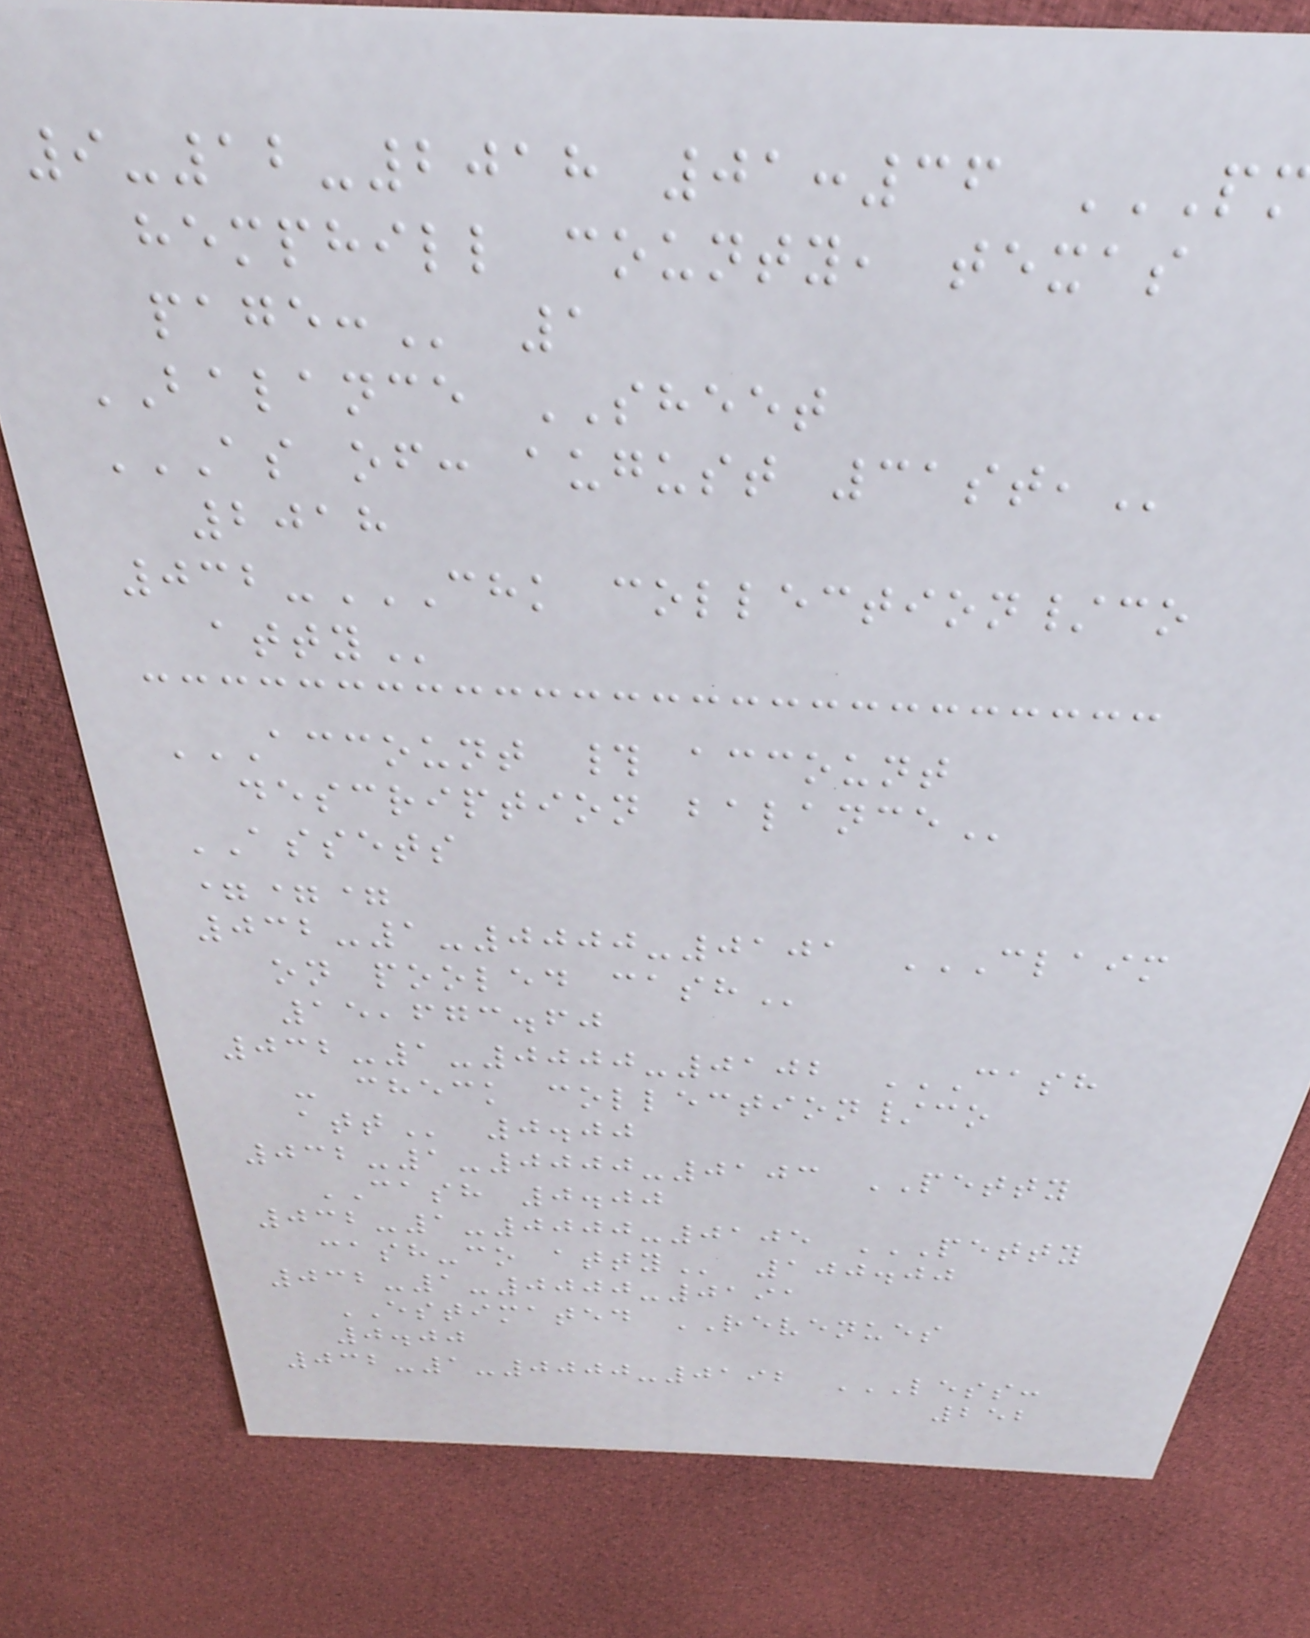9-12-2018 01:36 PM
HEMPHILL COUNTY, TEXAS
PAGE: 1
BALANCE SHEET
AS OF: AUGUST 31ST,
2018
032-CHK COLLECTION/CO
ATTY
ACCOUNT # ACCOUNT
DESCRIPTION BALANCE
ASSETS
===
032-1-0000-0101 CLAIM
ON POOLED CASH
15,673.60
032-1-0000-0102 CASH
- CHECK COLLECTION/CO
ATT 0.00
032-1-0000-0103 PETTY
CASH 0.00
032-1-0000-0105 PETTY
CASH-CO ATTY 100.00
032-1-0000-0191
ESTIMATED REVENUES
0.00
032-1-0000-0192 LESS:
252
